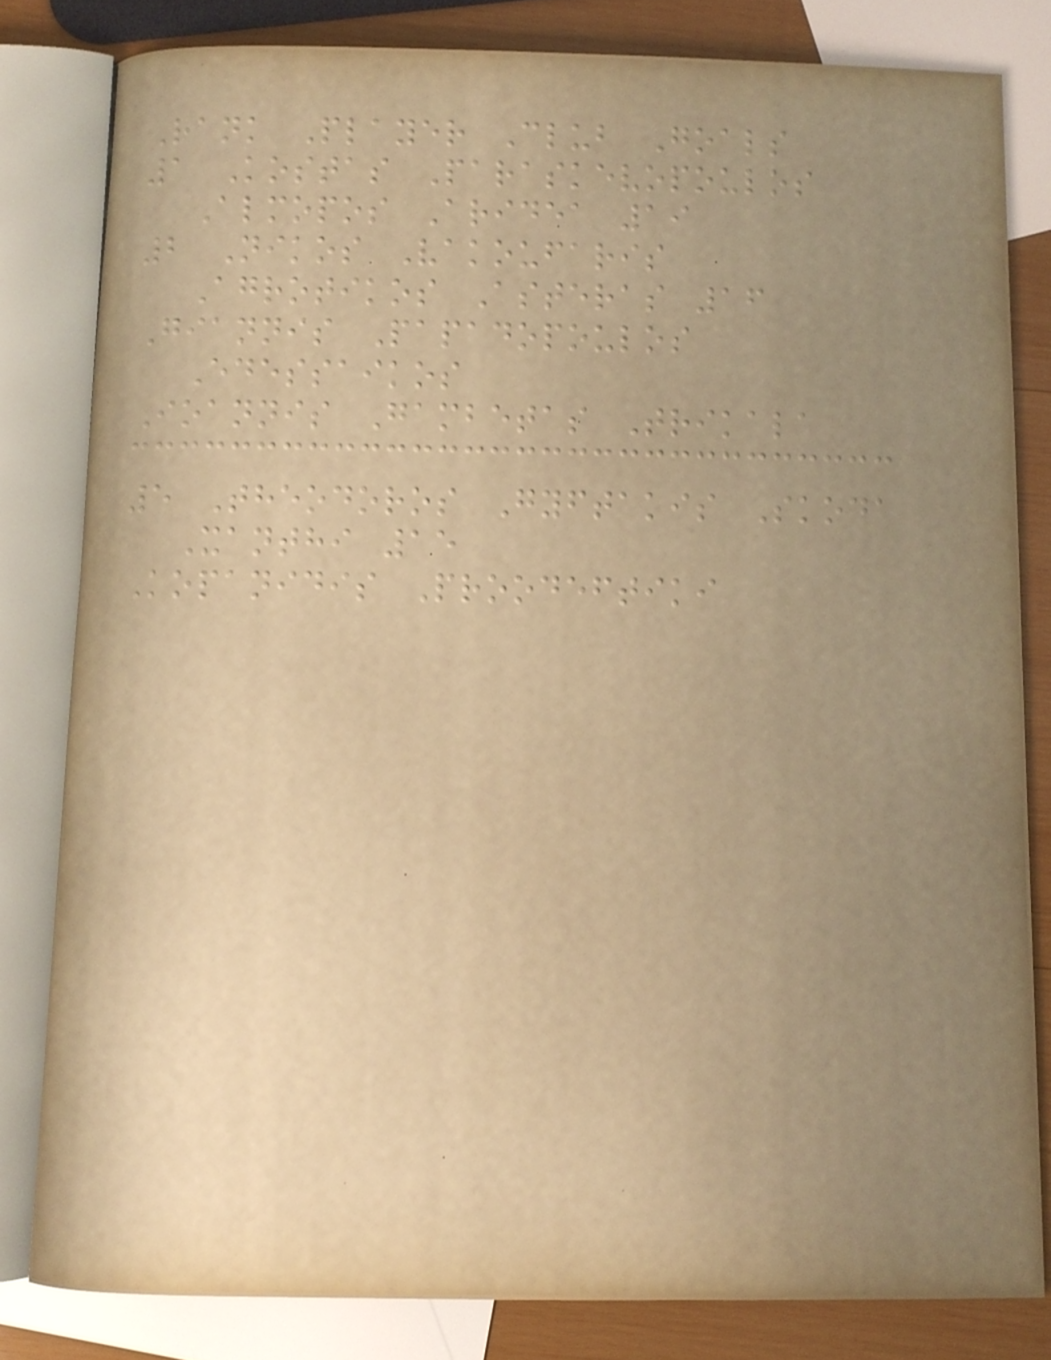Rank Player Club Goals
1 Kostas Paraskevopoulos
Almopos Aridea 19
2 Nikos Vakoufaris
Agrotikos Asteras 16
Giannis Papadopoulos
Edessaikos
Ioannis Gambetas Trikala
5 Theodoros Gyftakis Skoda
Xanthi 15
Kopanidis Proodeftiki
